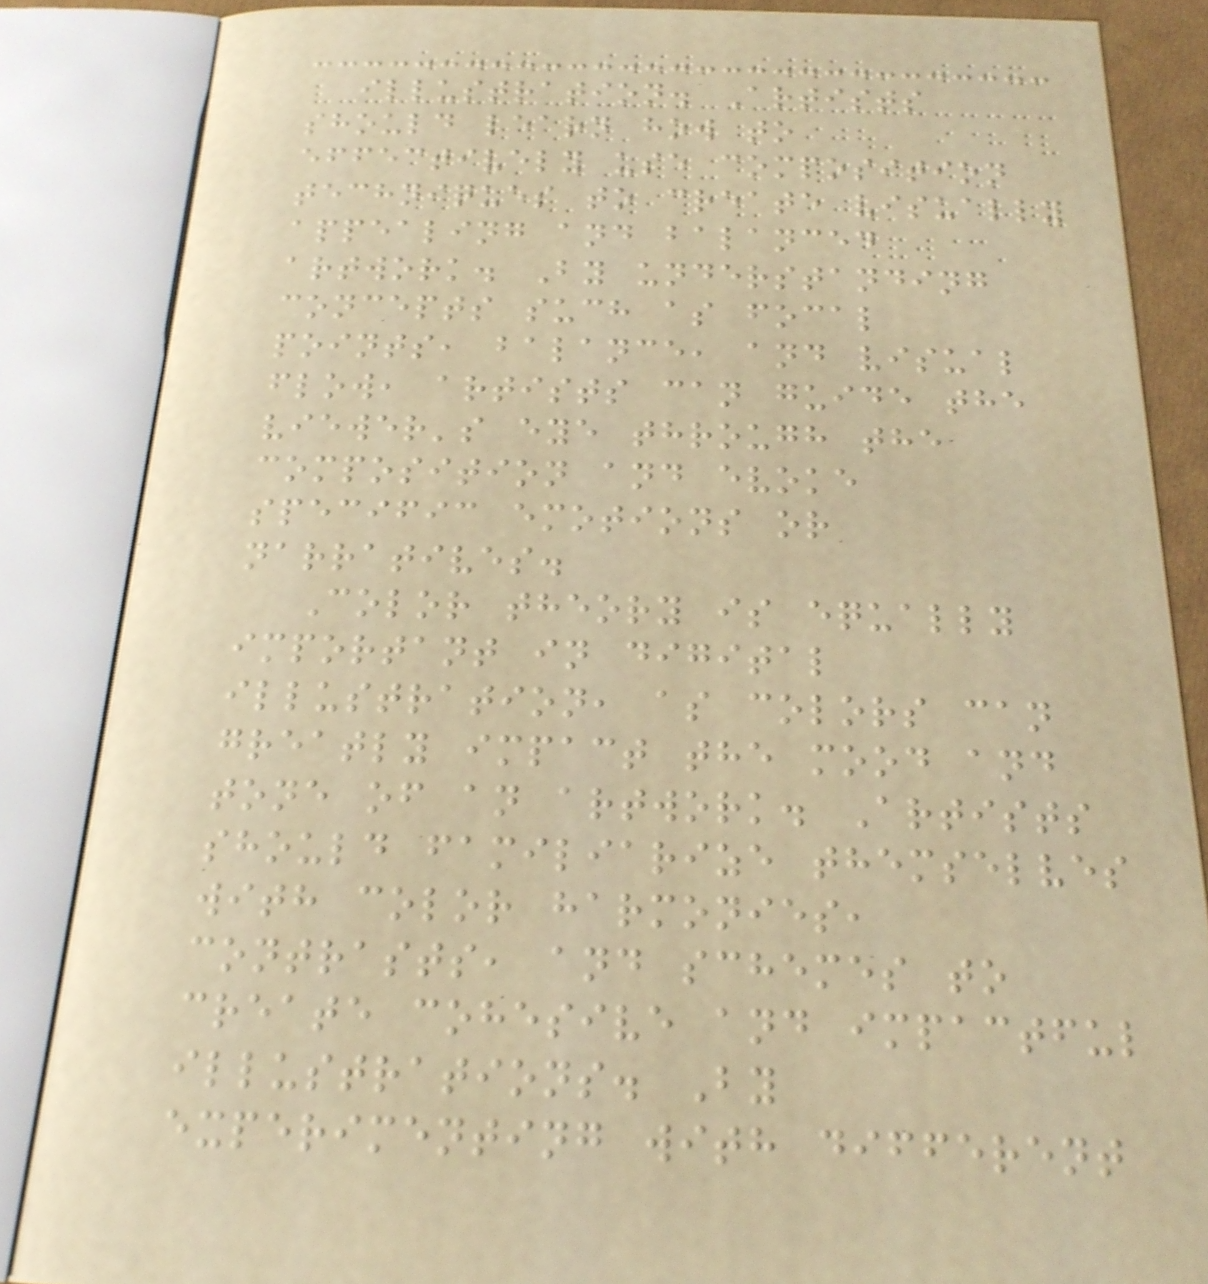illustration. Artists
should learn how to
effectively use composition
techniques to create visually
appealing and balanced
artwork. By understanding
concepts such as focal
points, balance, and visual
flow, artists can guide the
viewer's eye through the
composition and evoke
specific emotions or
narratives.
Color theory is equally
important in digital
illustration, as colors can
greatly impact the mood and
tone of an artwork. Artists
should familiarize themselves
with color harmonies,
contrasts, and schemes to
create cohesive and impactful
illustrations. By
experimenting with different
